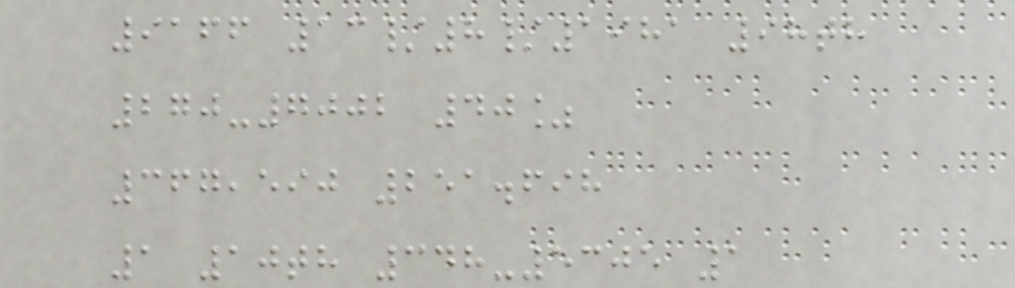9166 13/8/1981 98th
270-7002 40%
367,590 251.698
1 10th 348-5305 1
